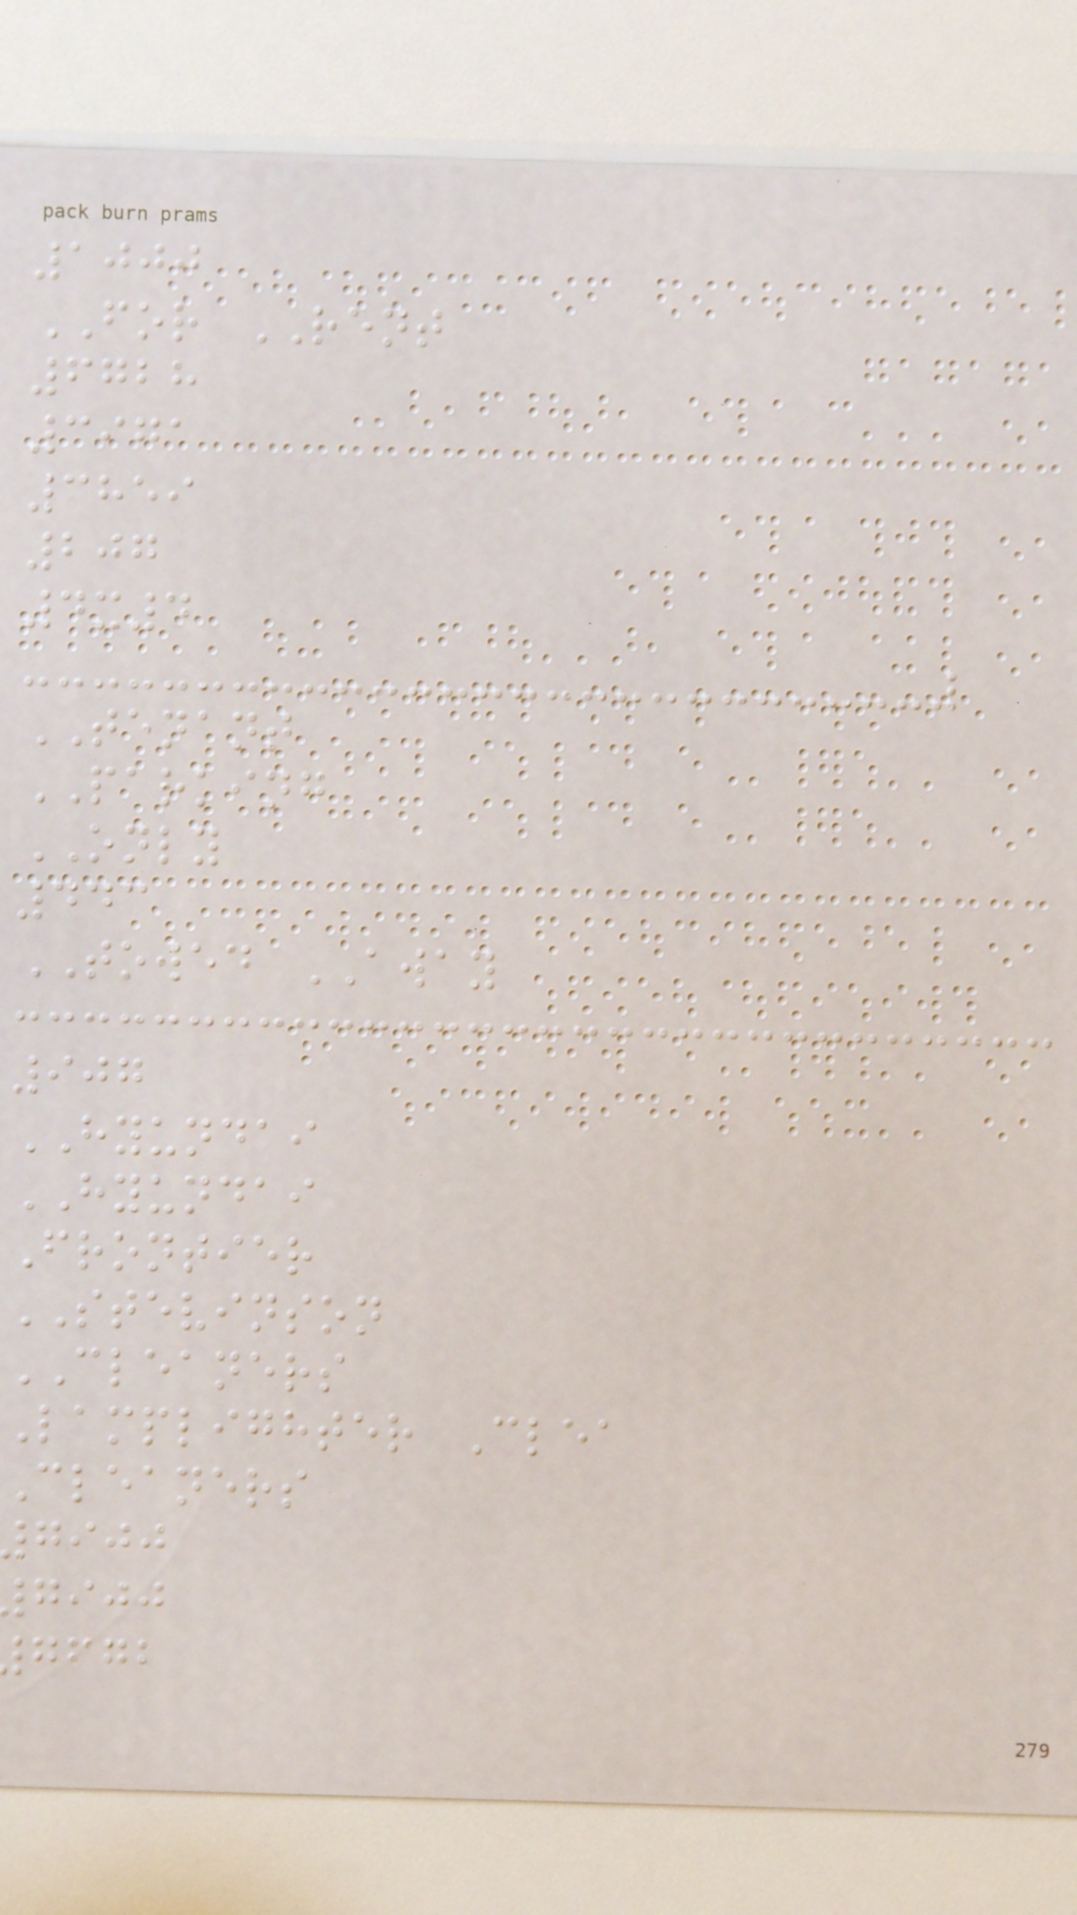1000
FOR RENT
6728
3971
3859
207
4x4
TENANT
PARKING
ONLY
443
TOWED AWAY
907
HYUNDAI
HYUNDAI
Frontier
STEVINSON
CLEANERS
Lamplighter Clea
Cleaners
gijj
gijj
gfgb
